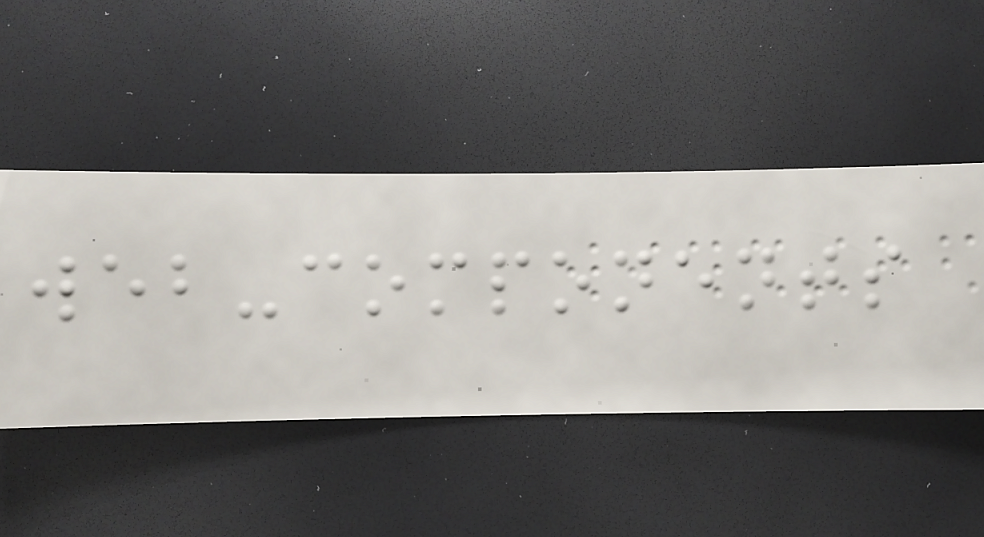web-components
